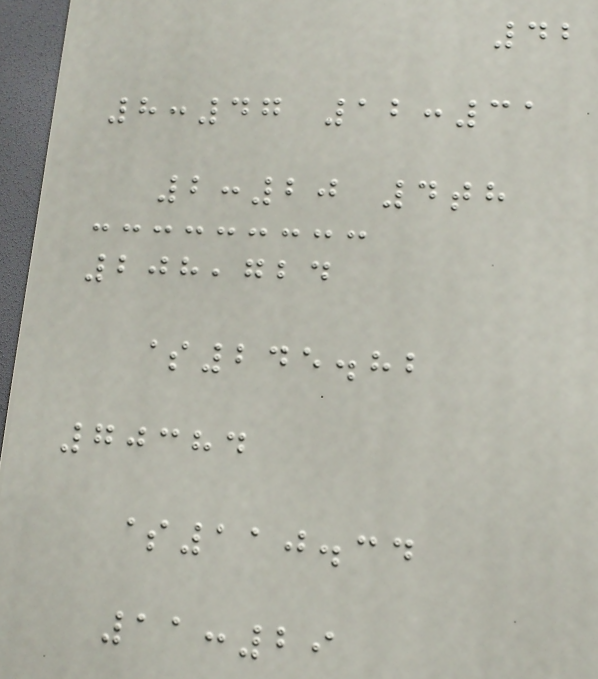42
8:47 12:31
2:20 4th
208,724
$245.82
70384
$110.34
11:29
